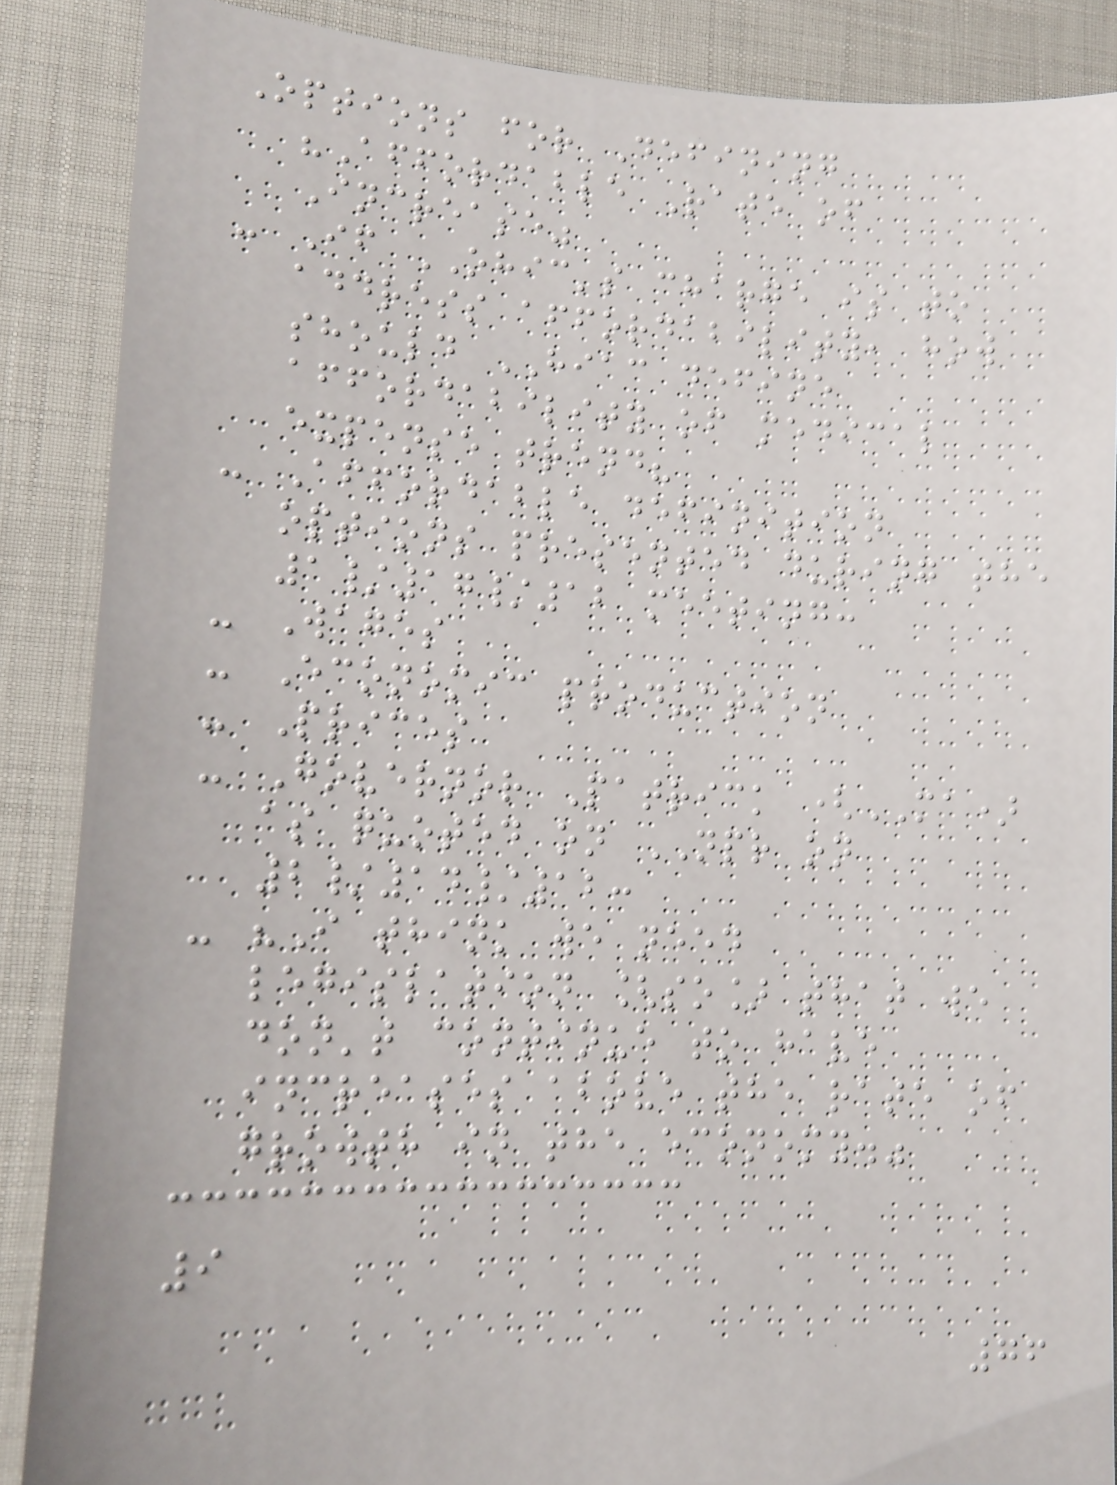Options for Defining
"Affordable Rate of
Increase"
- If OHIC's charge is to
address affordability, how
should HIAC define
affordability of medical
expense trend?
- Affordable definition
options presented during the
1/17/12 meeting:
- Wages
- Economic production
- Prices
- Governor Patrick (MA)
as quoted on NPR on
2/14/12:
- "I think we need
legislation [so] that we
don't continue to have
increases above the rate of
growth in the economy."
9
76
